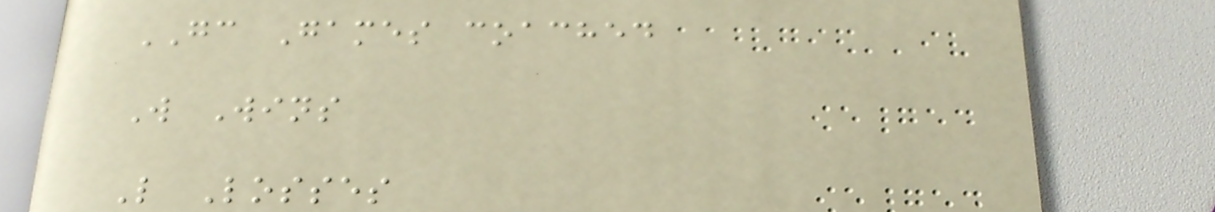GC Games coached
W Wins
L Losses
